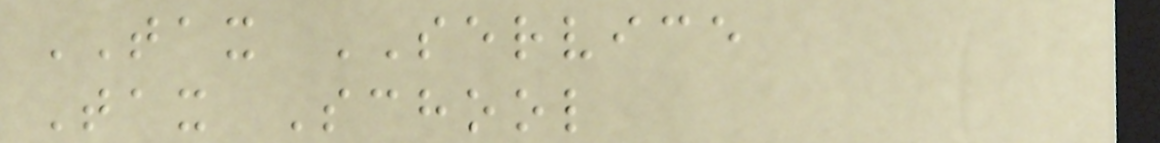TAX SERVICE
Tax School
